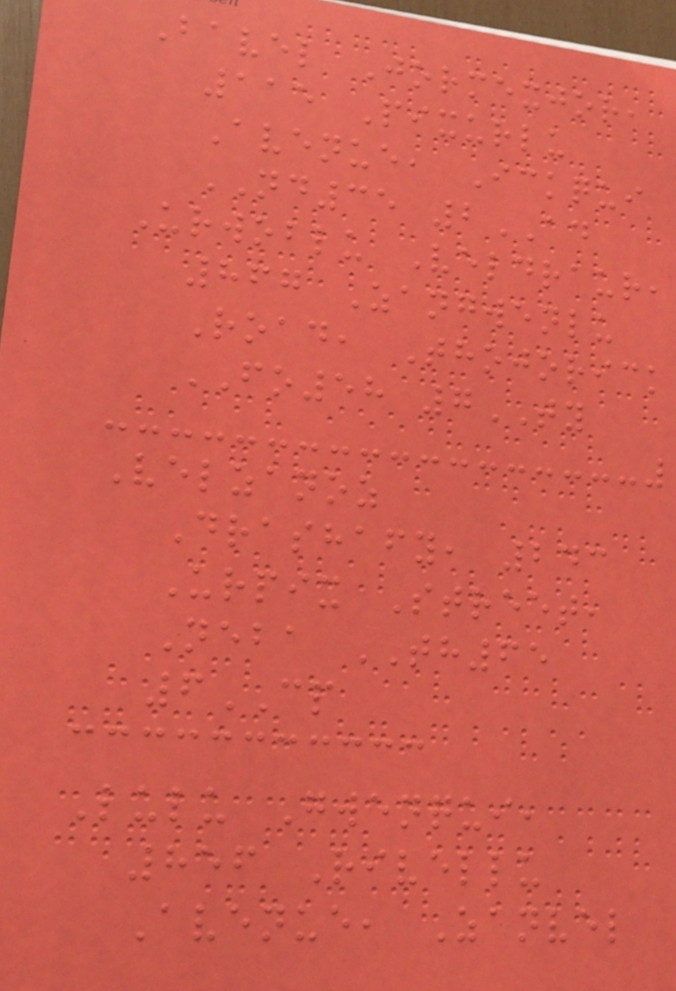Bavel Jormexjor,
115 Pixurlu
Avenue, Ickqui
ND35 2AD
Urwoblu Veldraur,
867 Zangwenlu
Road, Thojorick
FO58 7TY
Velzanoz
Drashafy, 243
Urpix Street,
Neba TH65
6CP
Lulu Gwenqui,
856 Rivellu
Avenue, Zanvel
